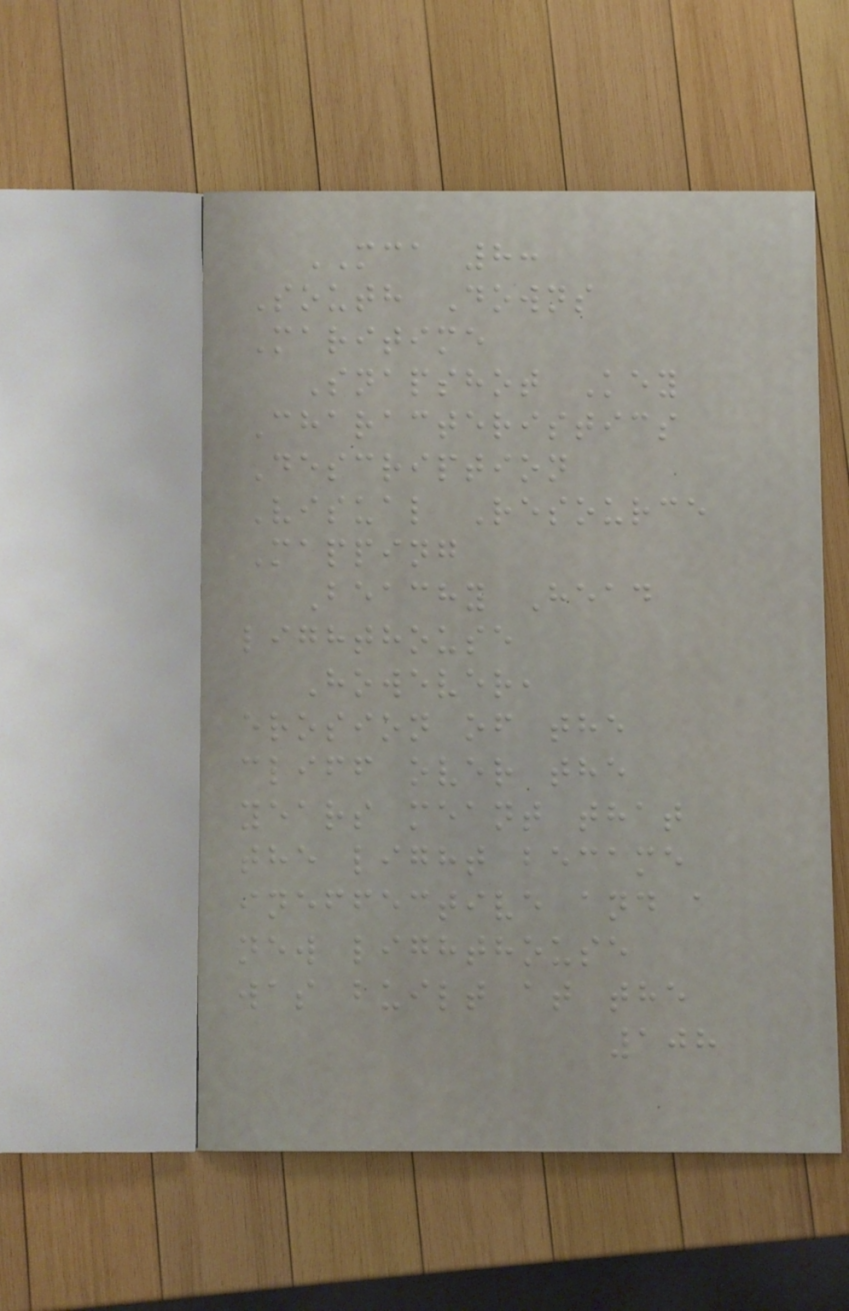MCA 8:
South Downs
Maritime
Snapshot Key
Characteristics
Description
Visual Resource
Mapping
Beachy Head
lighthouse
However,
erosion of the
cliff over the
years meant that
the light became
ineffective and a
new lighthouse
was built at the
108
